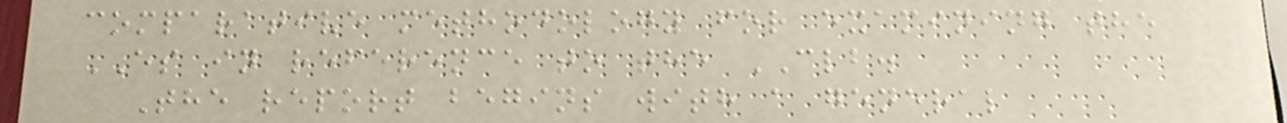comparative methodology for examining the
ES in reference to the CLB.
The report begins with a general
